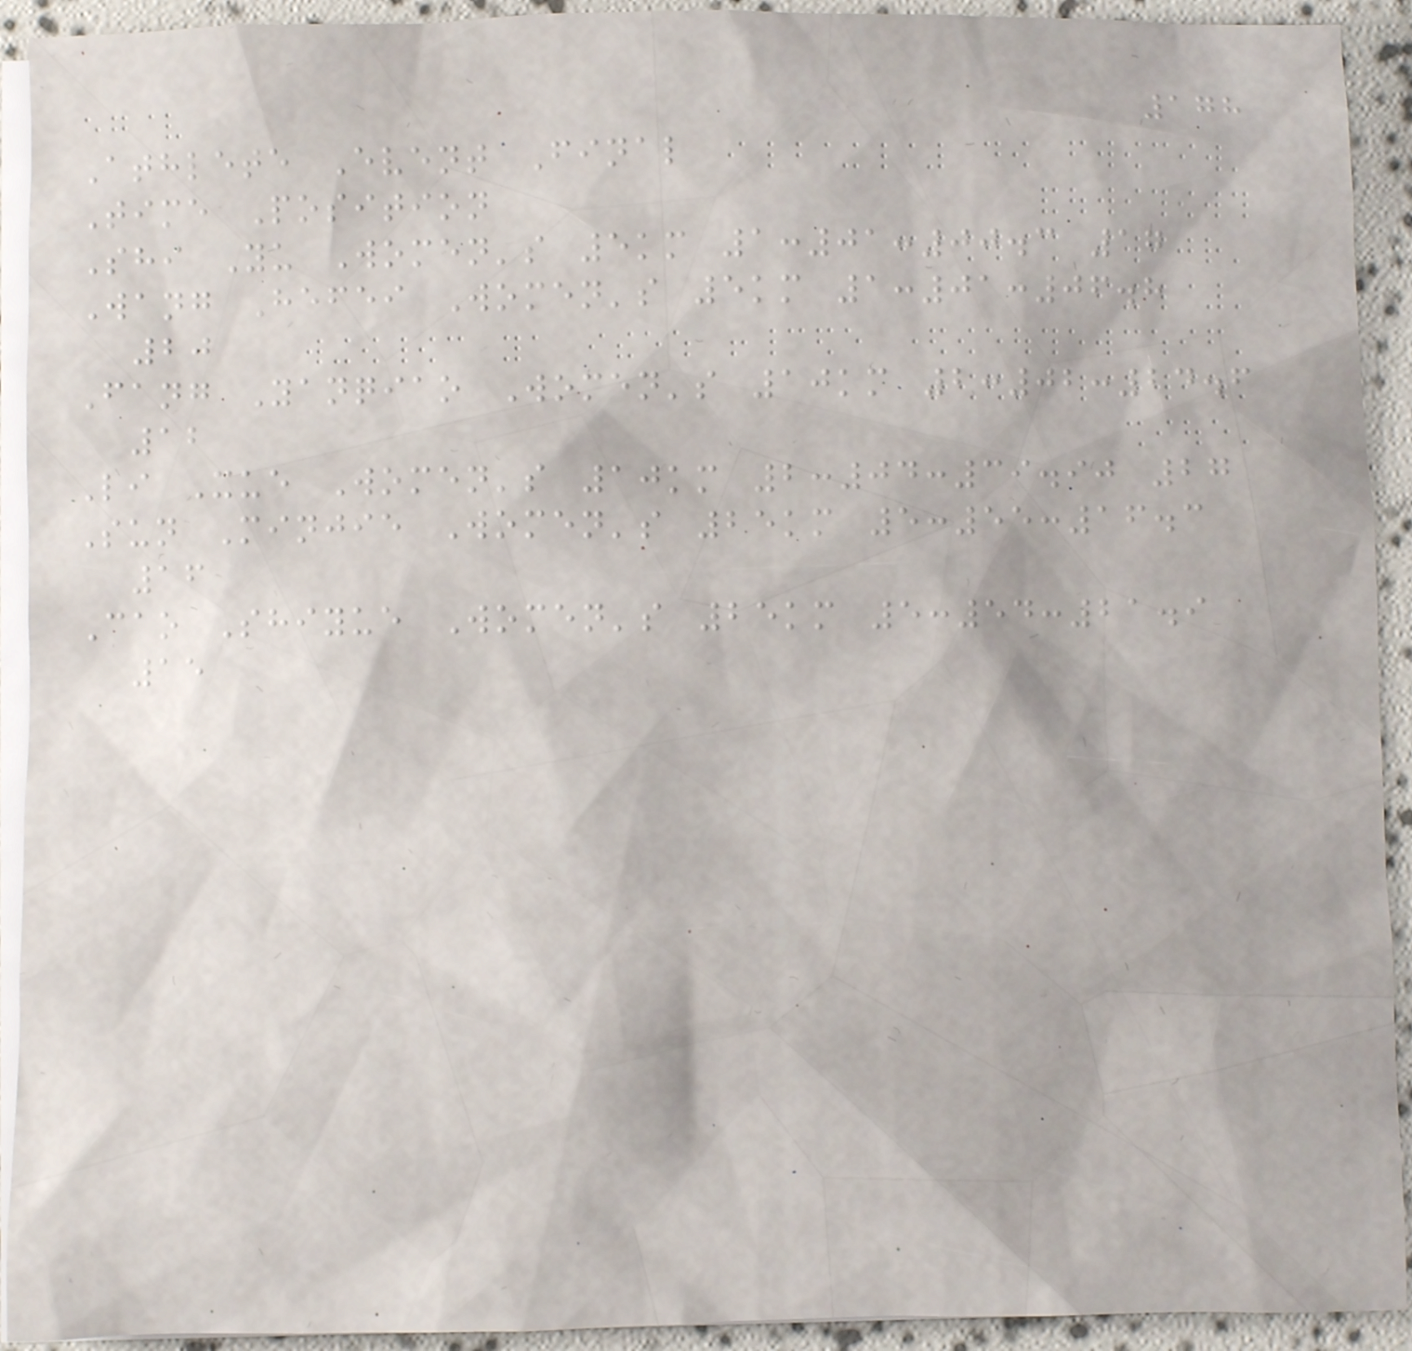178
Athlete Event Final
Time Position
Shi Yu Women's 5km 1:01:00.3 17
Wang Hefei Women's 5km 1:01:06.8
20
Fang Yanqiao Women's 10km 2:02:24.6
12
Li Xue Women's 10km 2:04:39.90 27
Sun Minjie Women's 25km 5:55:16.3
16
Cao Shiyue Women's 25km 5:54:21.9
15
